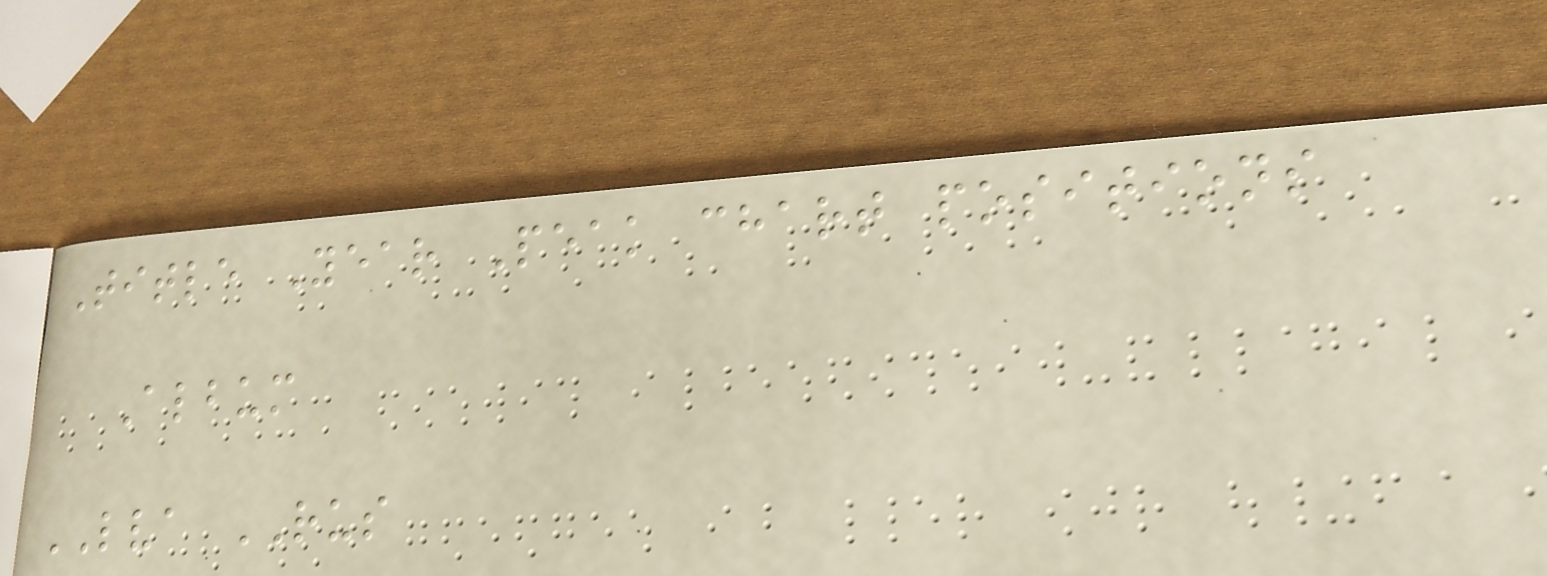Title Year Peak chart positions
Album
LVA RUS
